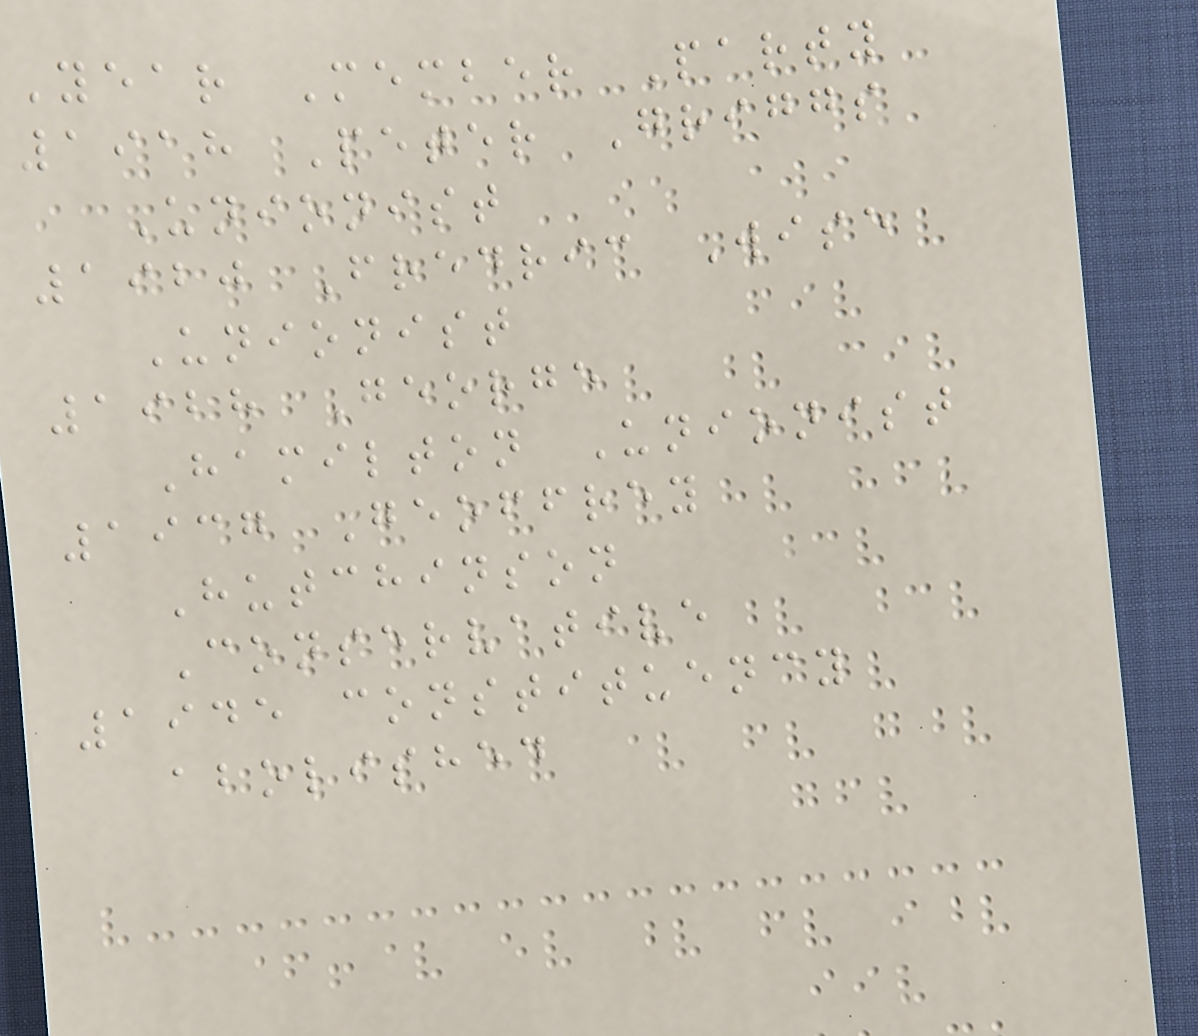Year Member Party
1918 Peter Griggs
Unionist
1920 Fredric Wise
Unionist
1928 George
Hamilton Unionist
1937 Geoffrey
Hutchinson
Conservative
1945 constituency
abolished
